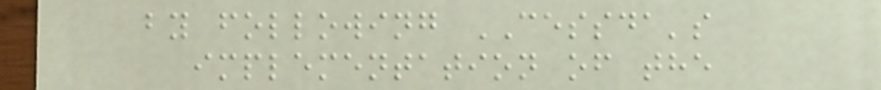by following CESSDA's
implementation of the
